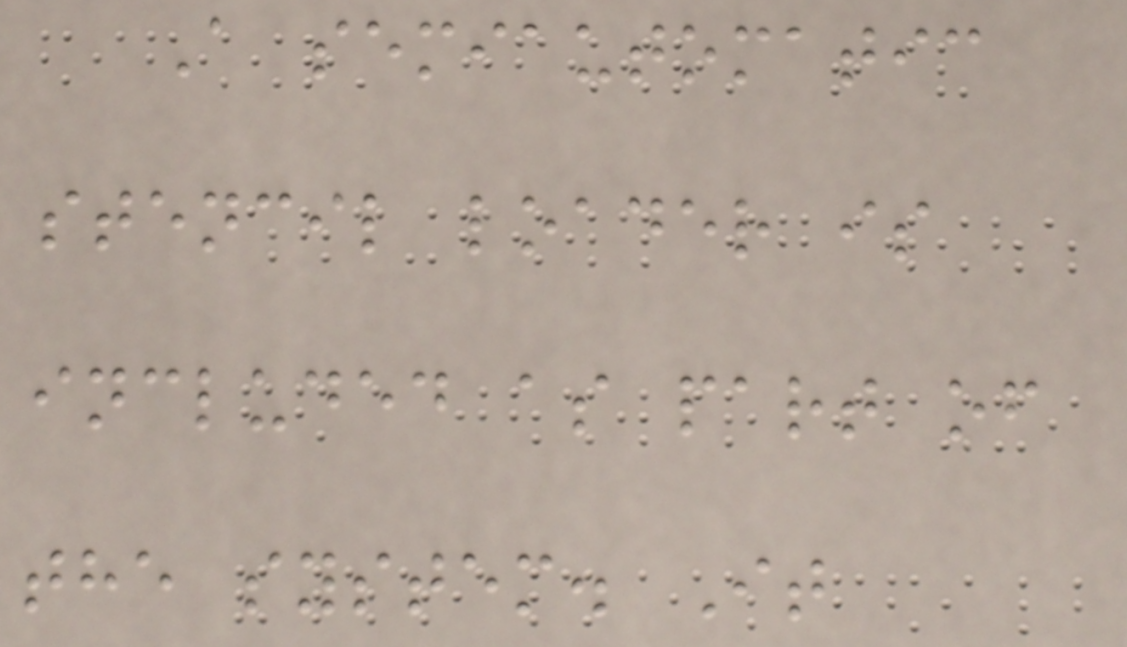A semiautomatic
stencil loader is
included as part of
the system. It
